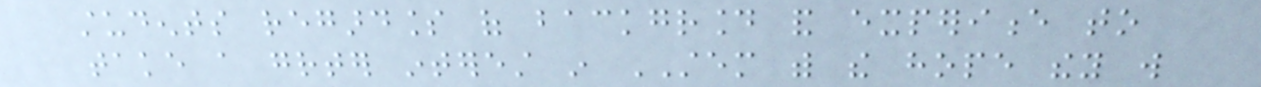students regardless of background and experience to
take a greater interest in STEM with the hope they will
